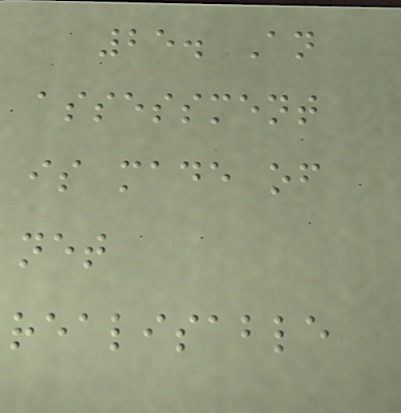25. An
assessment
is made of
net
realisable
